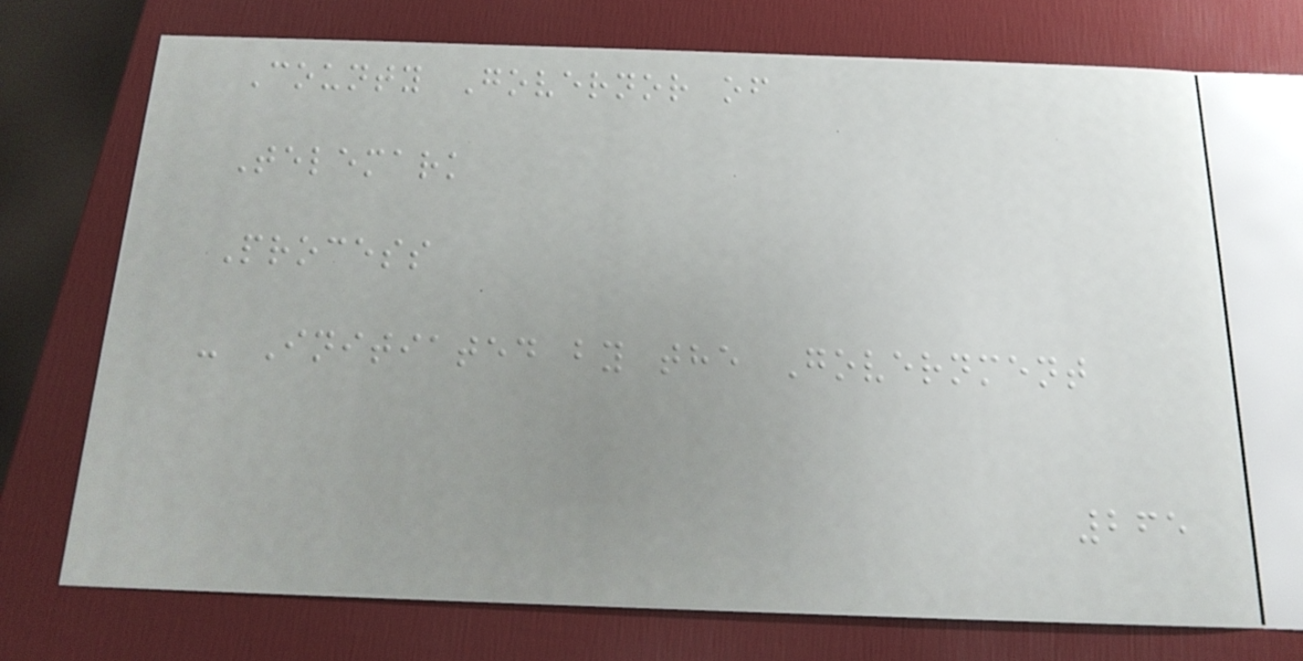County Governor of
Telemark
Process
- Initiated by the Government
265
